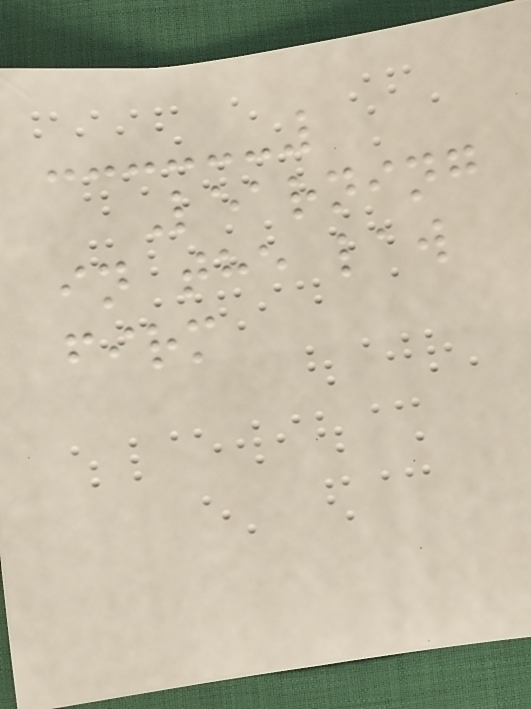Learning
in the law
firm
